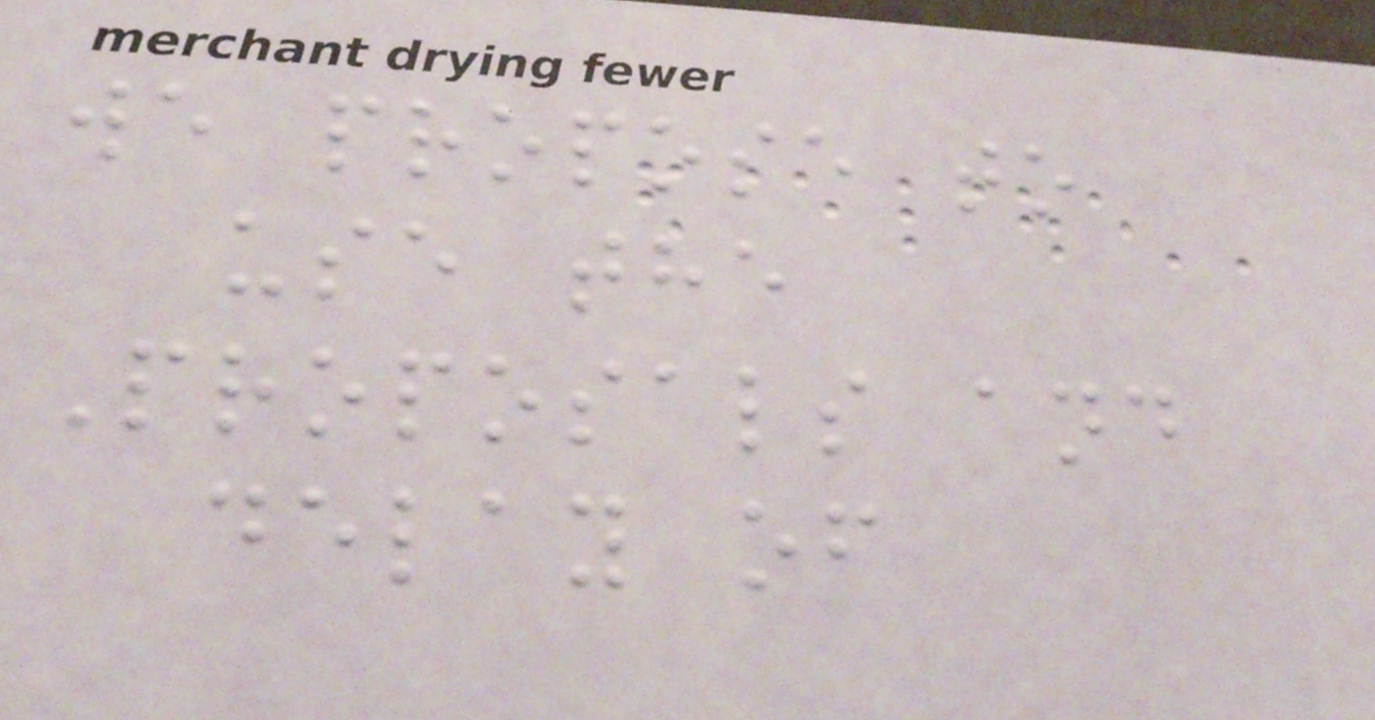we propose to
use the
Proposals and
delay of
